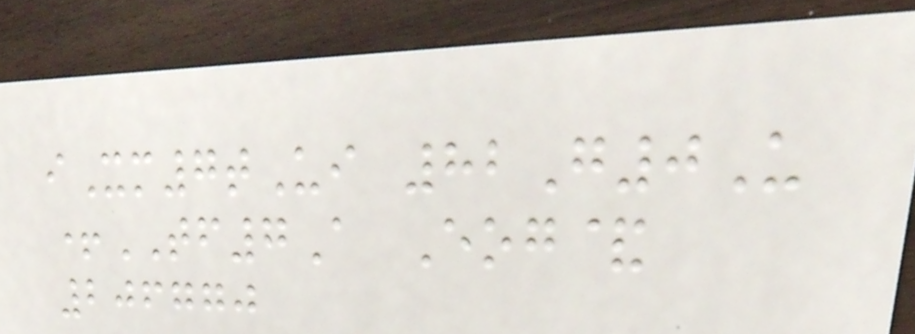iXm7tUi 82G0U
+TF7A Eog&
206770
